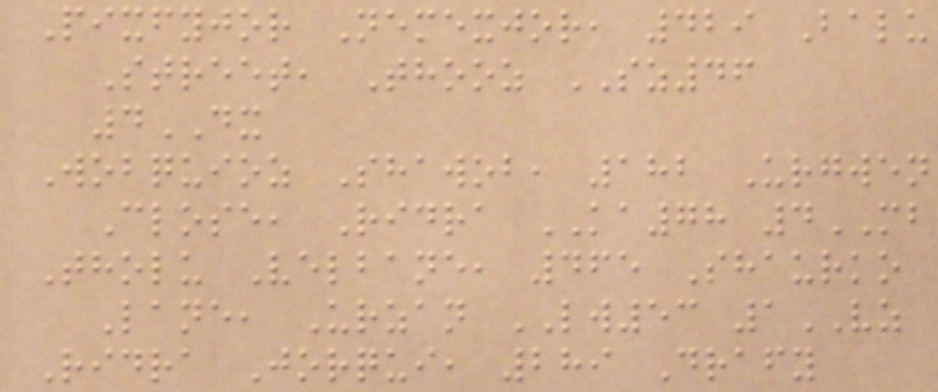Pixfyjor Nemexjor, 429 Balu
Street, Thooz SZ46
4DX
Wobquioz Shawob, 182 Urgwen
Close, Ridra KA78 4MB
Tholu Velbane, 465 Shaurko
Lane, Urzan LW53 1VZ
Ridra Jorqui, 289 Drafy
